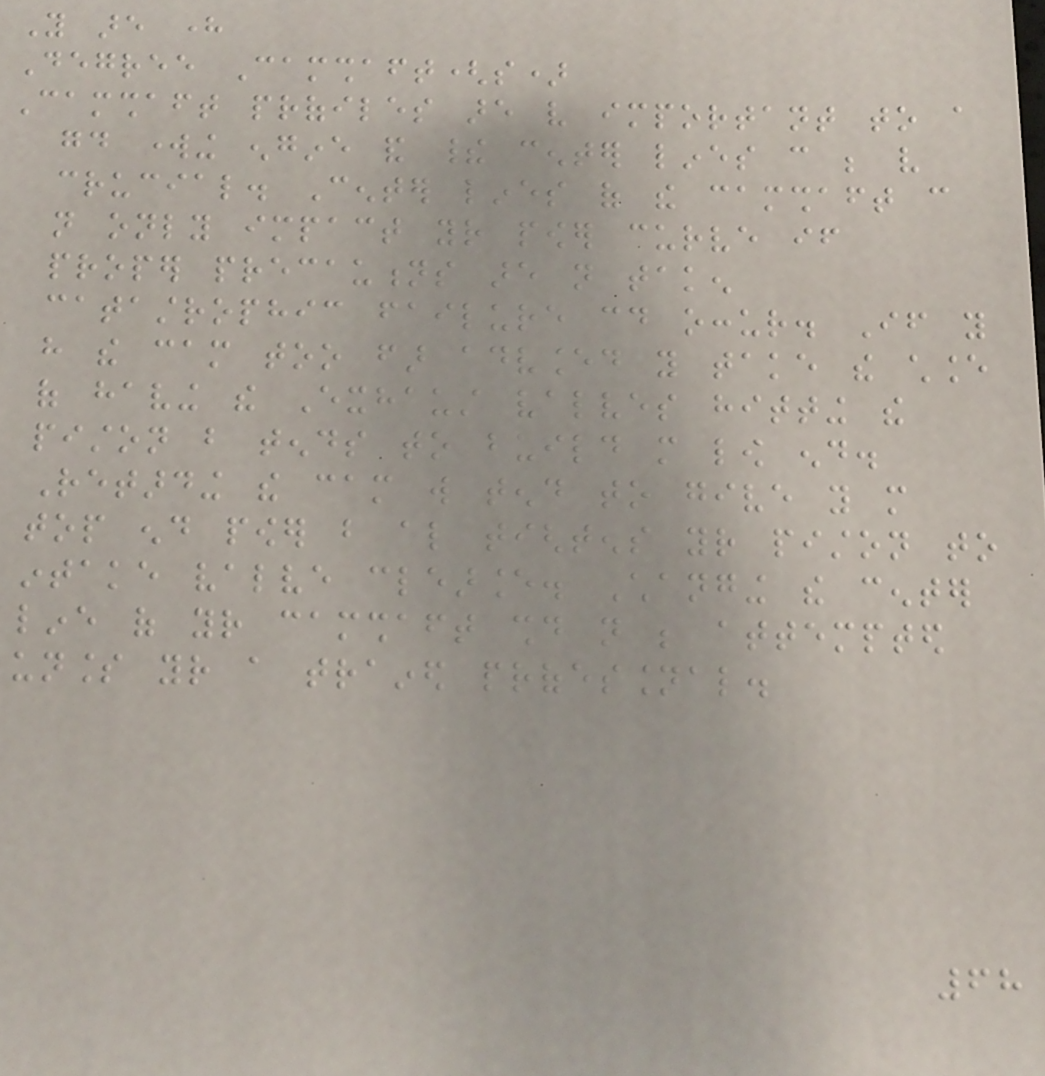You are here
Degree Camshaft(s)
Camshaft profiles are very important to a
good working engine and their center lines can be very
crucial. Center lines of the camshaft can
not only impact your power curve if
proper precautions are not taken
catastrophic failure could occur. If you
have the cam too far advanced you take the chance
of having the Exhaust valves hitting the
piston but tends to build more low end.
Retarding the cam will tend to give you more
top end power but also tightens your piston to
intake valve clearance. Changing the center
line of your camshaft should not be attempted
unless your a trained professional.
68
